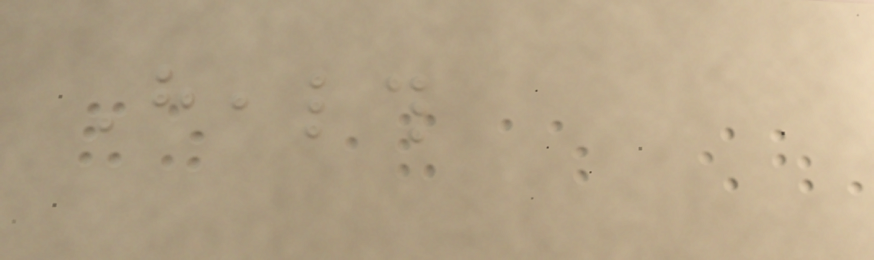Health
